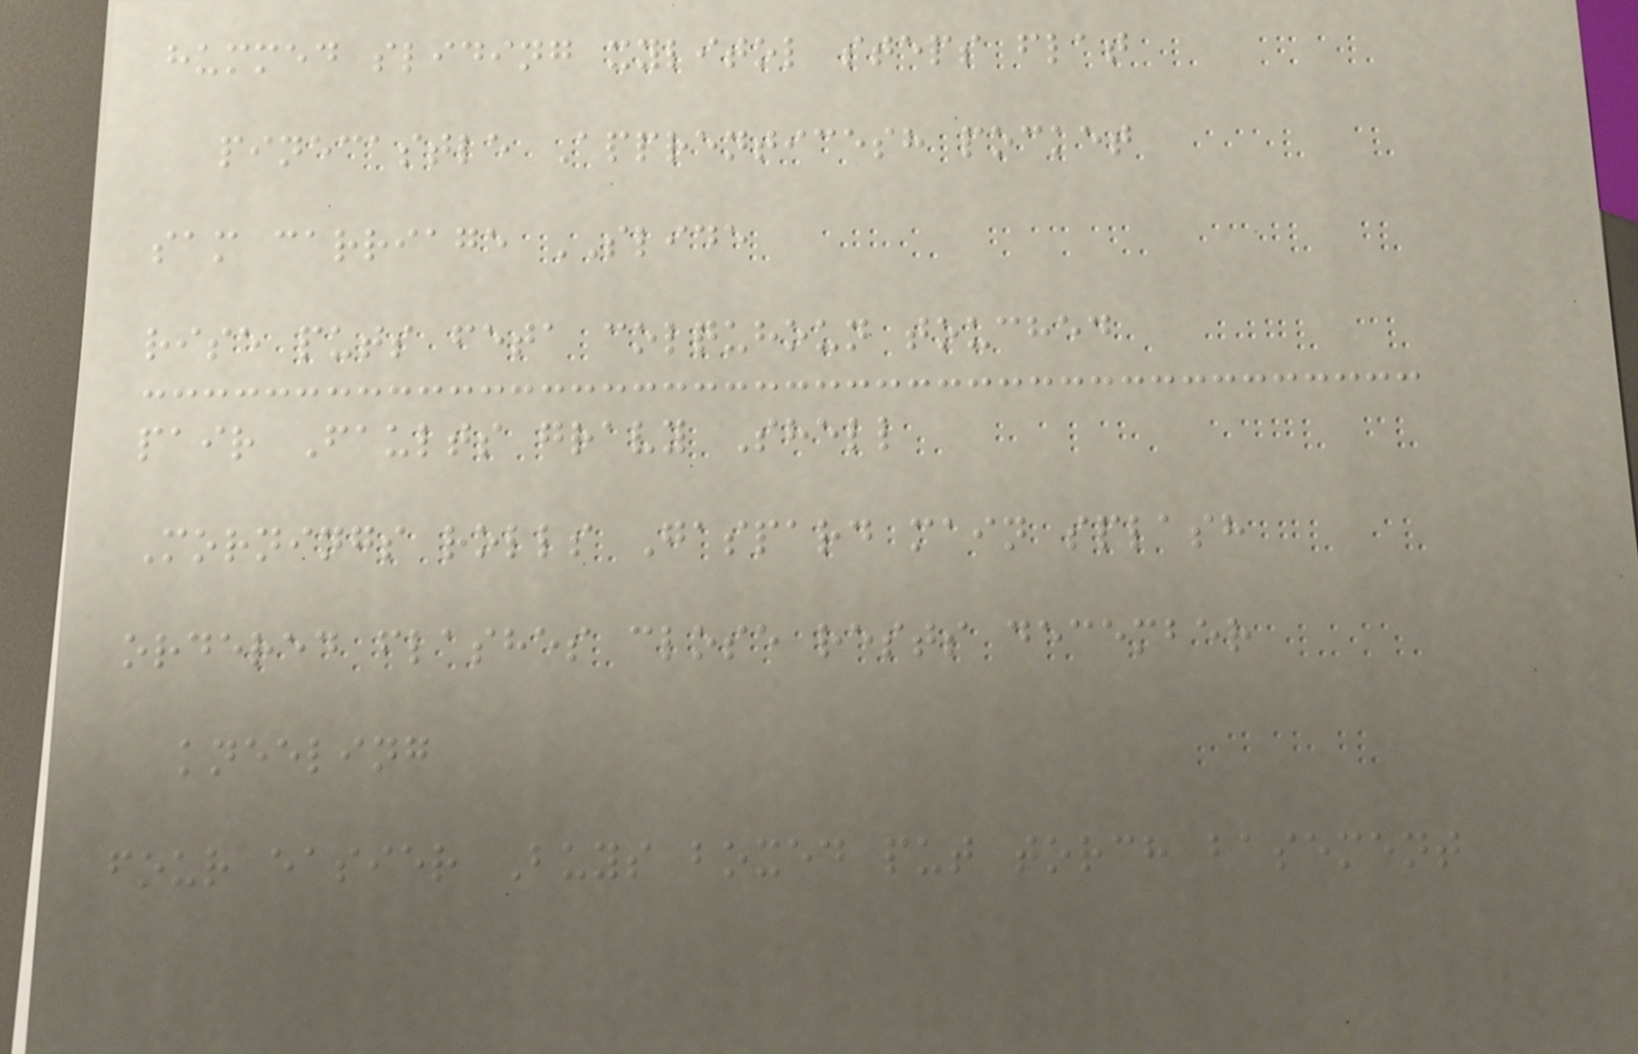hummed sliding xylitol steps flat
pinecastle Apprenticesh pocket
sam carriage SLIDE
rise puts feta colquhoun touched
pair Faults gravy Shell
Mornings rolls Gaspard main splash
ordered flashes close rests december
kneeling
four easier Buys boxed put torch basement
